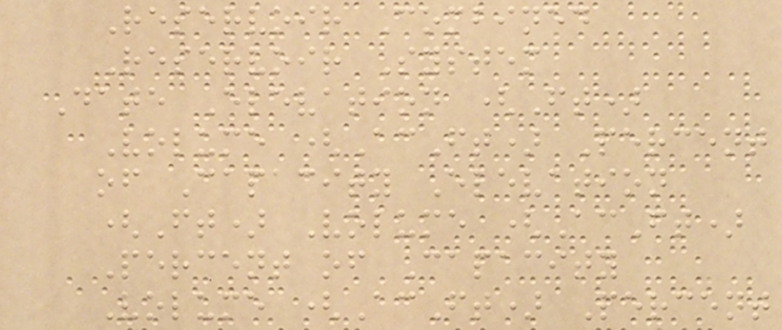Reservoir Combined
Reservoir System
Date Elevation (Ft)
Volume (AcFt) Percent
of Capacity Elevation
(Ft) Volume (AcFt)
Percent of Capacity
Volume (AcFt) Percent
